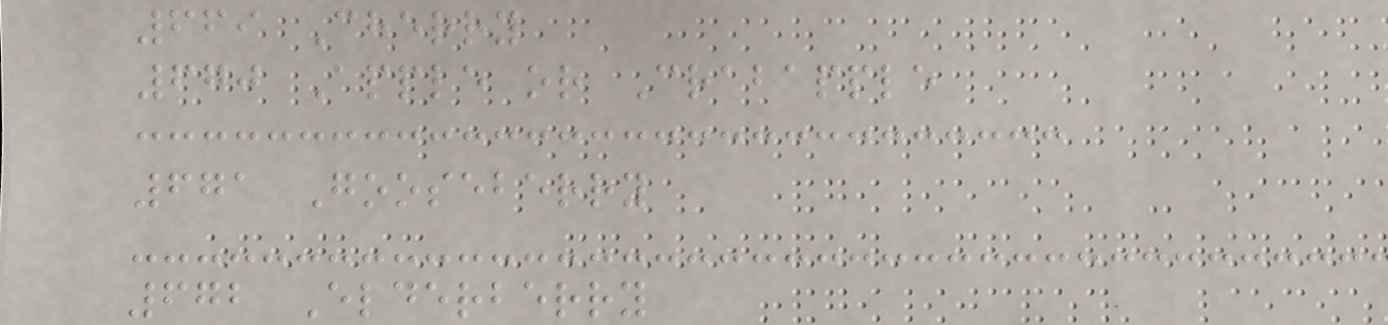669 Cherry
670 Apple or Crabapple
671 Gooseberry
672 Elderberry
